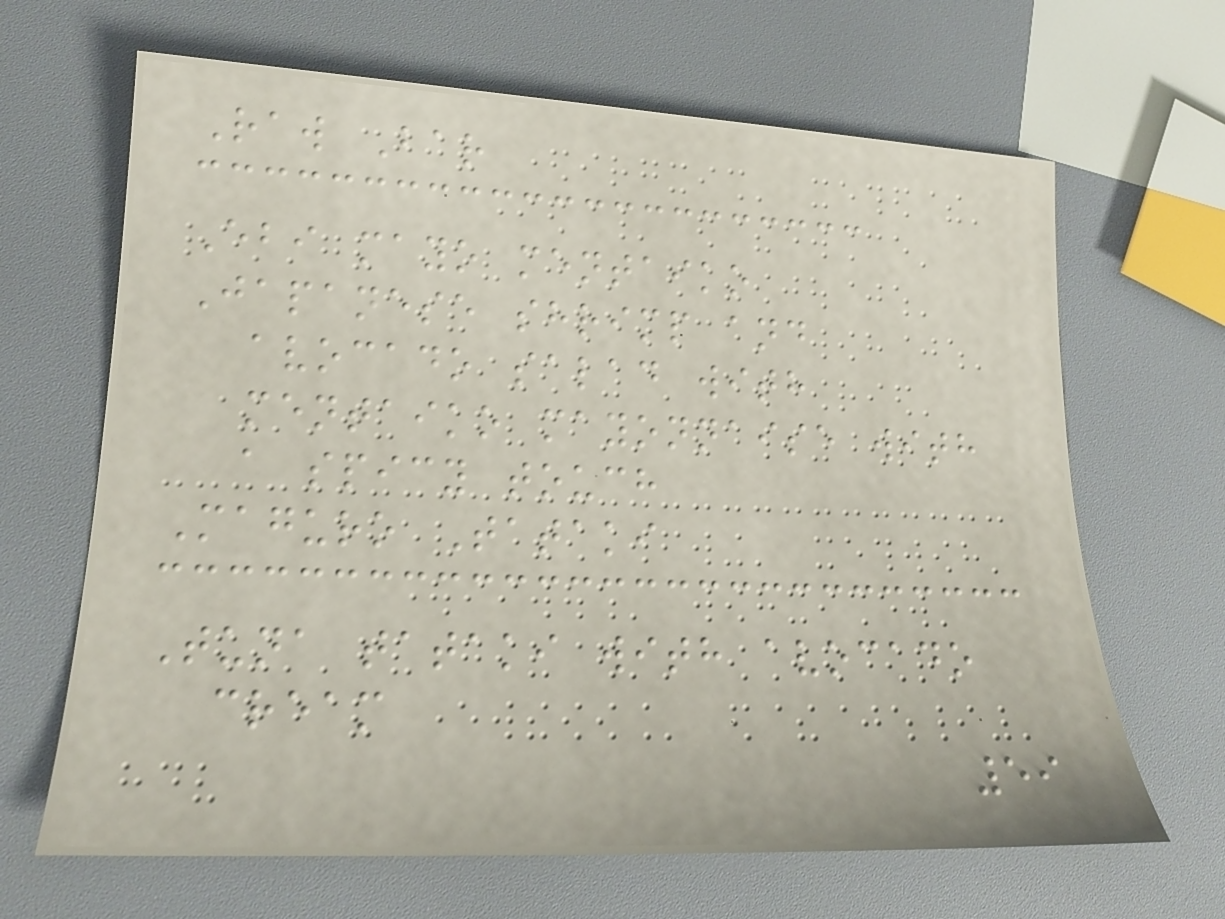Raw Bar
Ebi mayo mentaiko
Japanese shrimp and
avocado salad with
mentaiko mayonnaise with
a spicy touch
Maguro Tataki
Tuna tataki with avocado
cream
59
